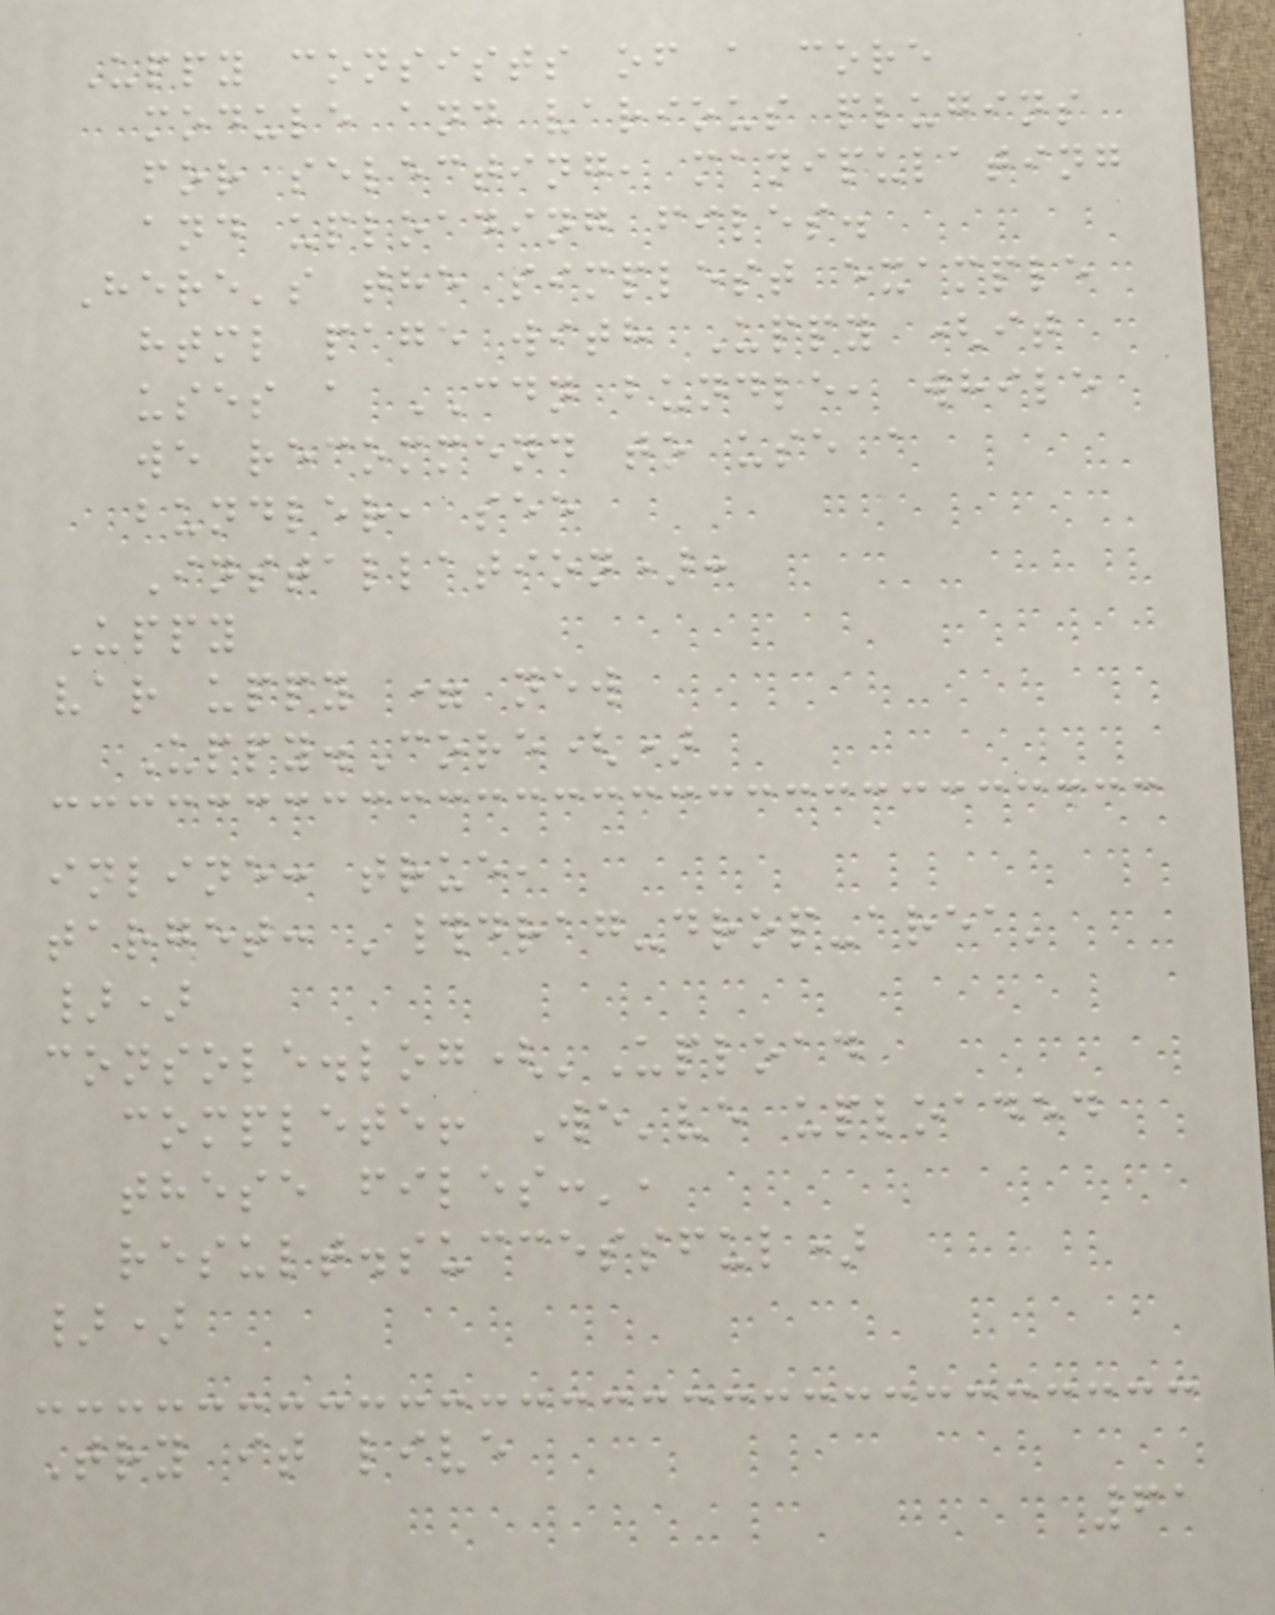Uppy consists of a core
module and various plugins
for selecting, manipulating
and uploading files.
Here's the simplest example
html page with Uppy (it
uses a CDN bundle, while
we recommend to use a
bundler, see
Installation):
Uppy
var uppy = new
Uppy.Core()
inline: true,
target: '#drag-drop-area'
})
console.log('Upload
complete! We've uploaded
these files:',
result.successful)
})
Try it live
61
